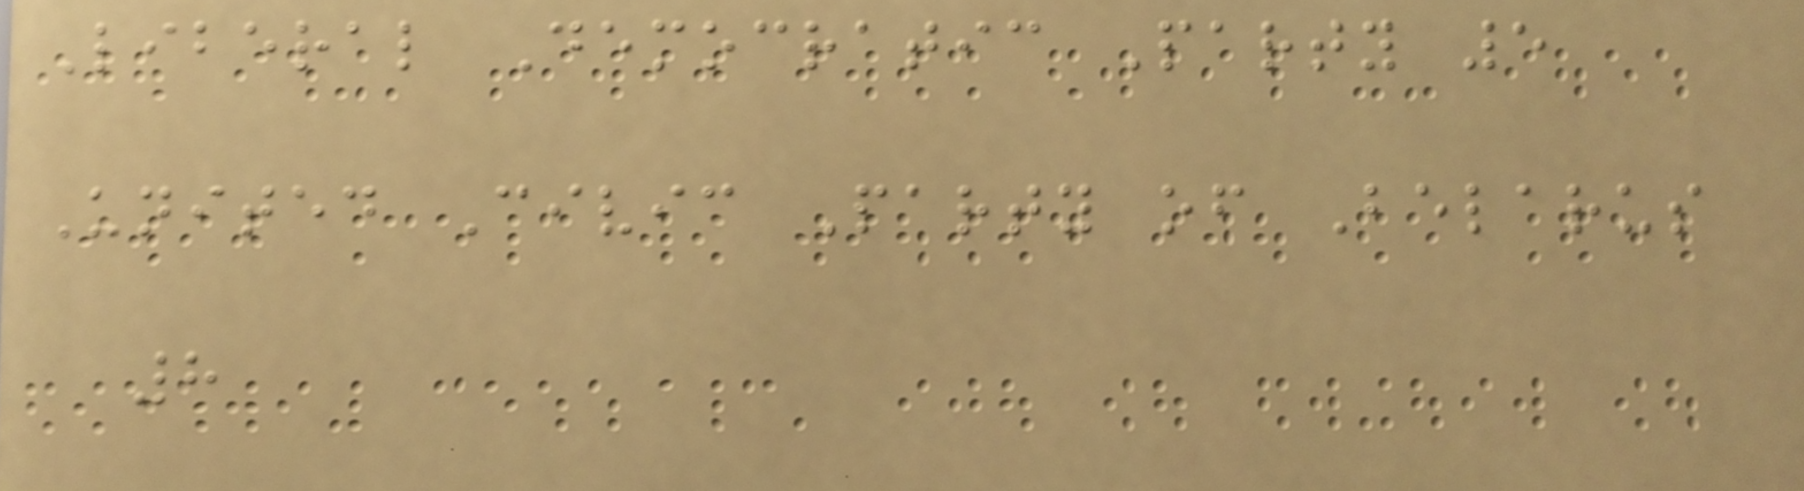Liberal Democratic Party 5
United Civic Party of Belarus
8
